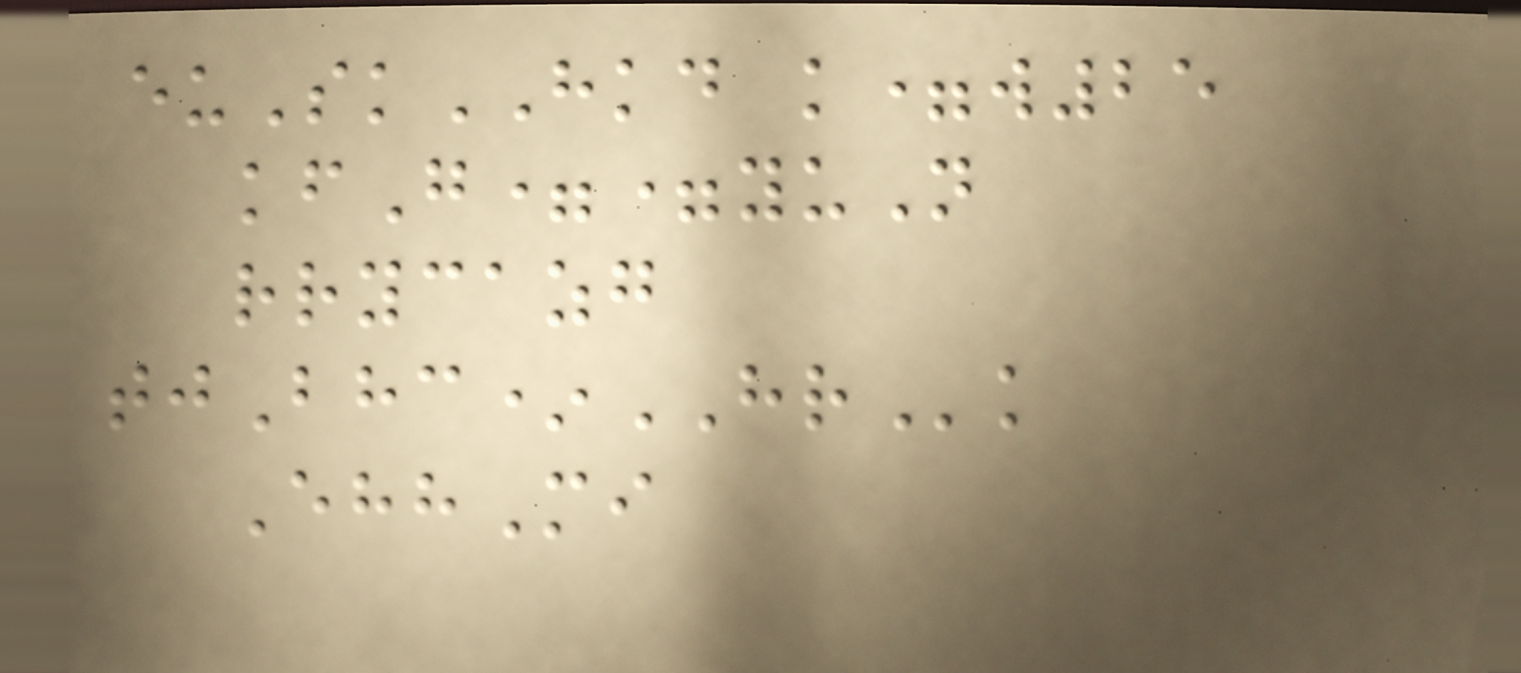euSkHKD k=w25
kfG==yuN
rrycazg
tjBhc*HRk
EhhMi
